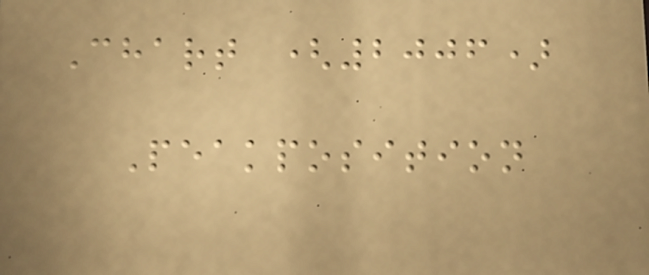Chart (2006)
Peakposition
